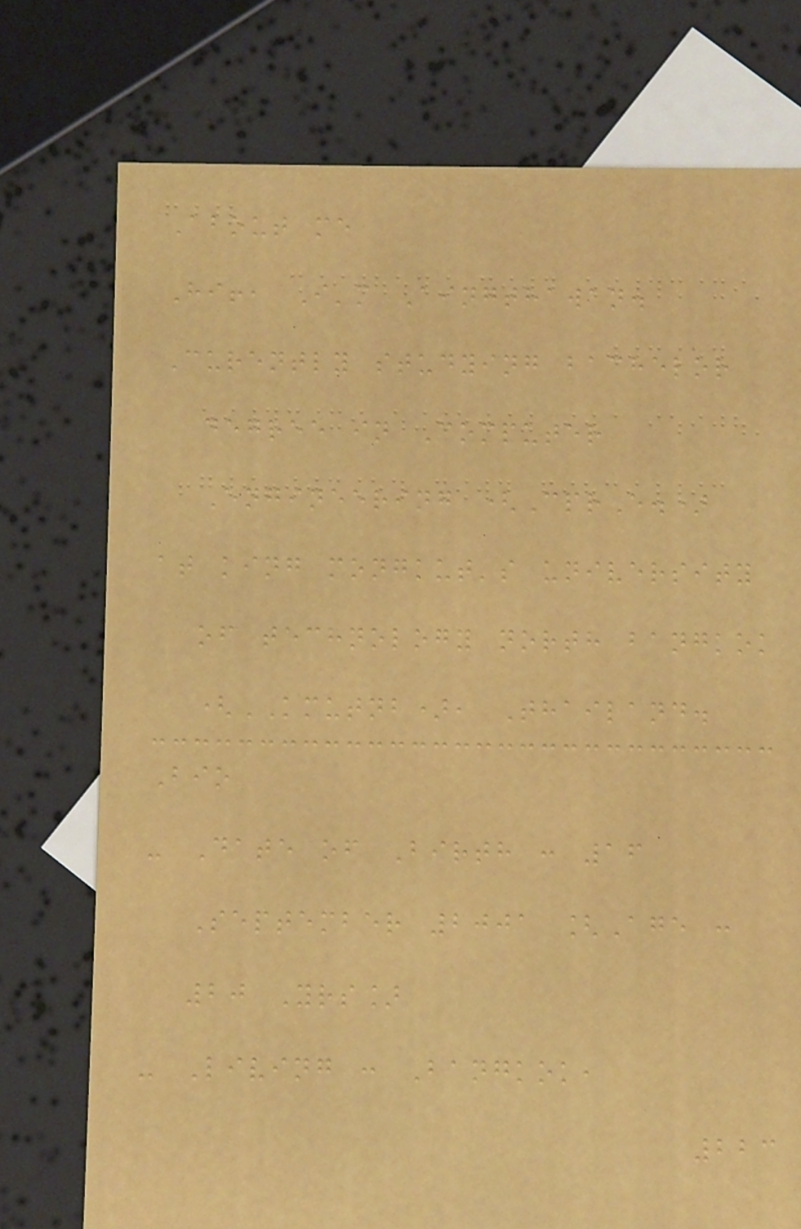About me
Hi!, I'm Aingthawan.
Curently studying bachelor
degree in Computer
Engineering (CprE.)
at king mongkut's university
of technology north bangkok
(KMUTNB), Thailand.
Bio
- Date of Birth : 16
September 2001 [Age :
20 Yrs]
- Living : Bangkok,
223
